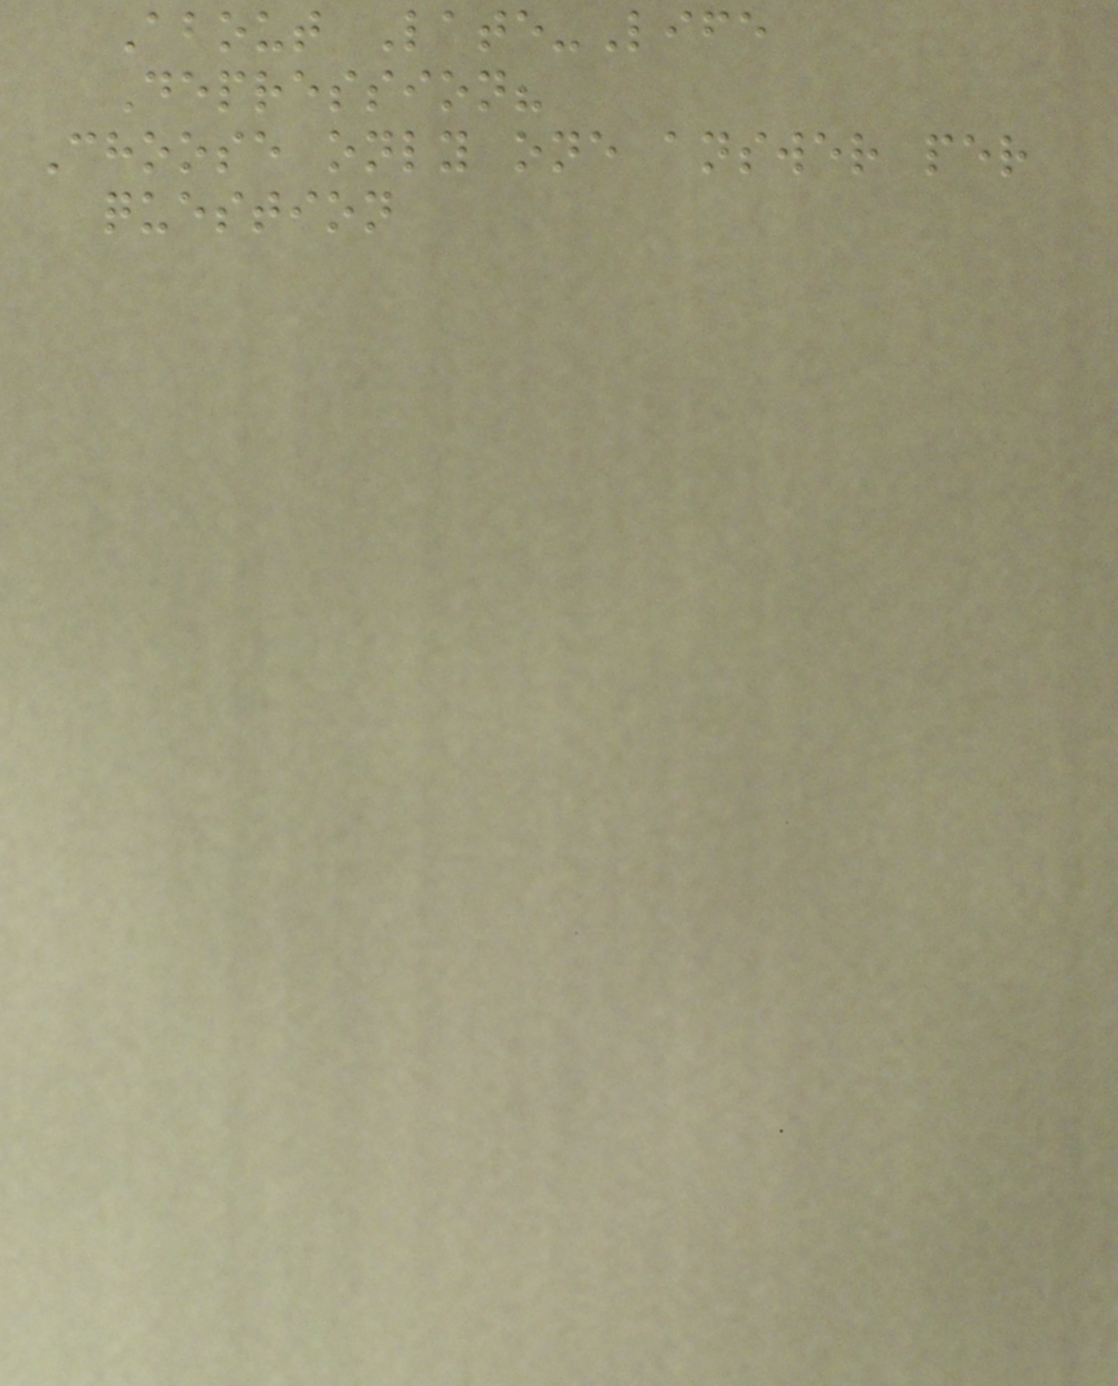About Late-Life
Depression?
Choose only one answer per
question
